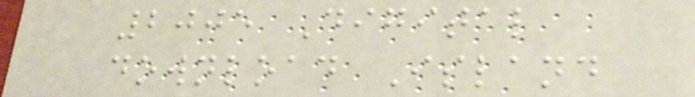2005 Digital
download Island
